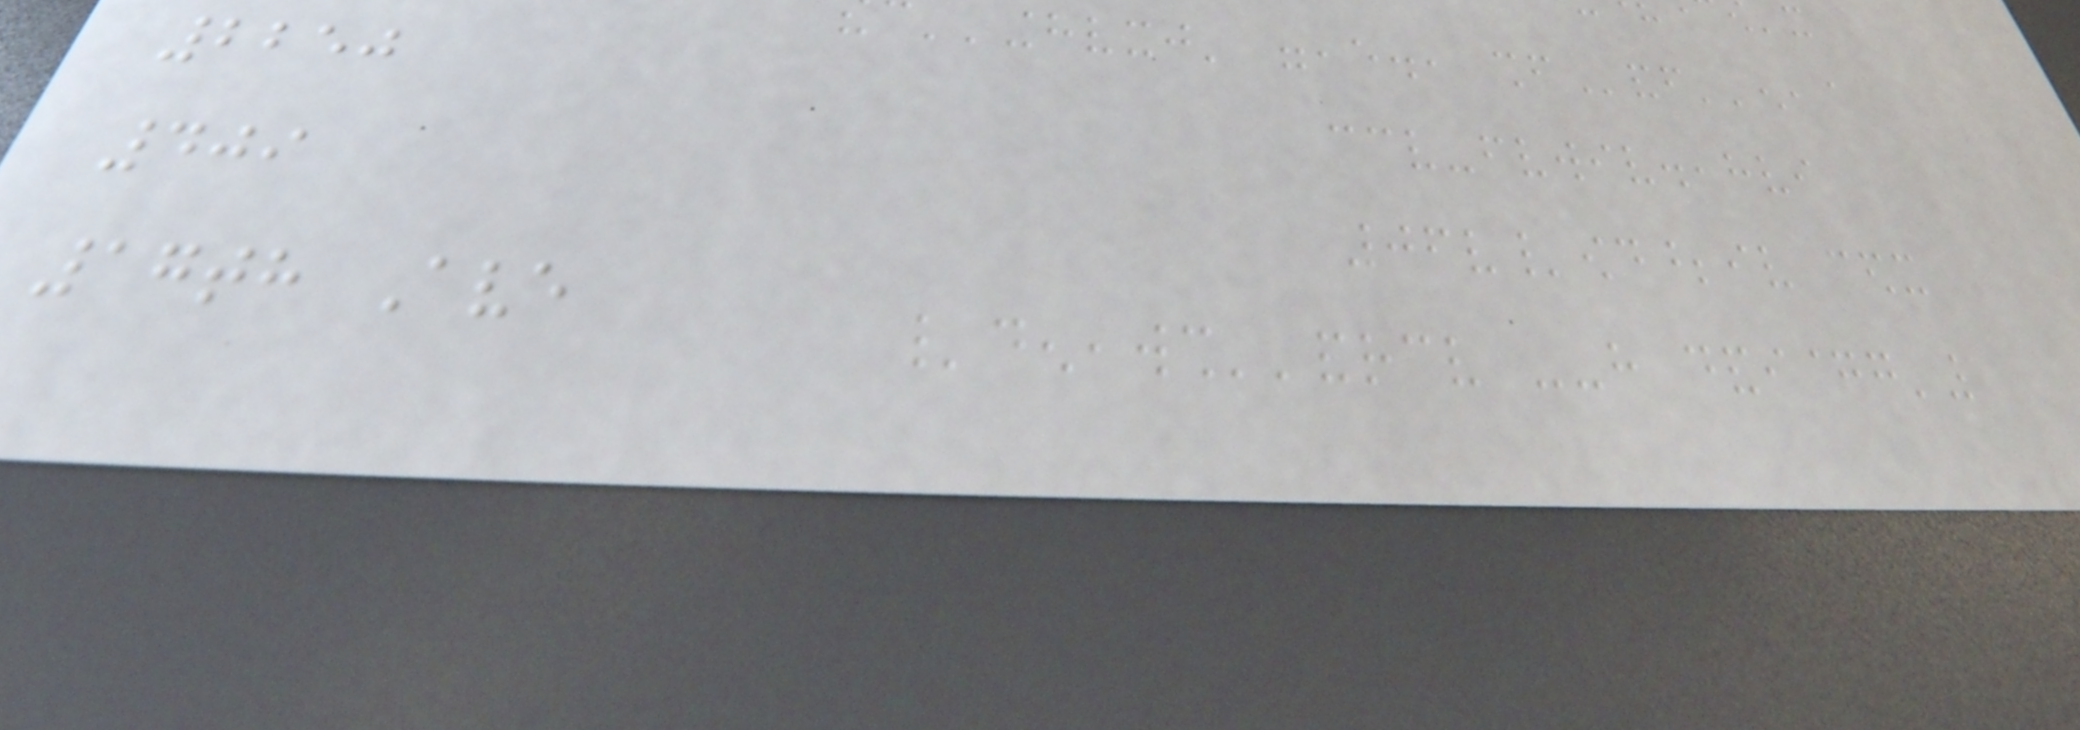2250
409
17th Ave
